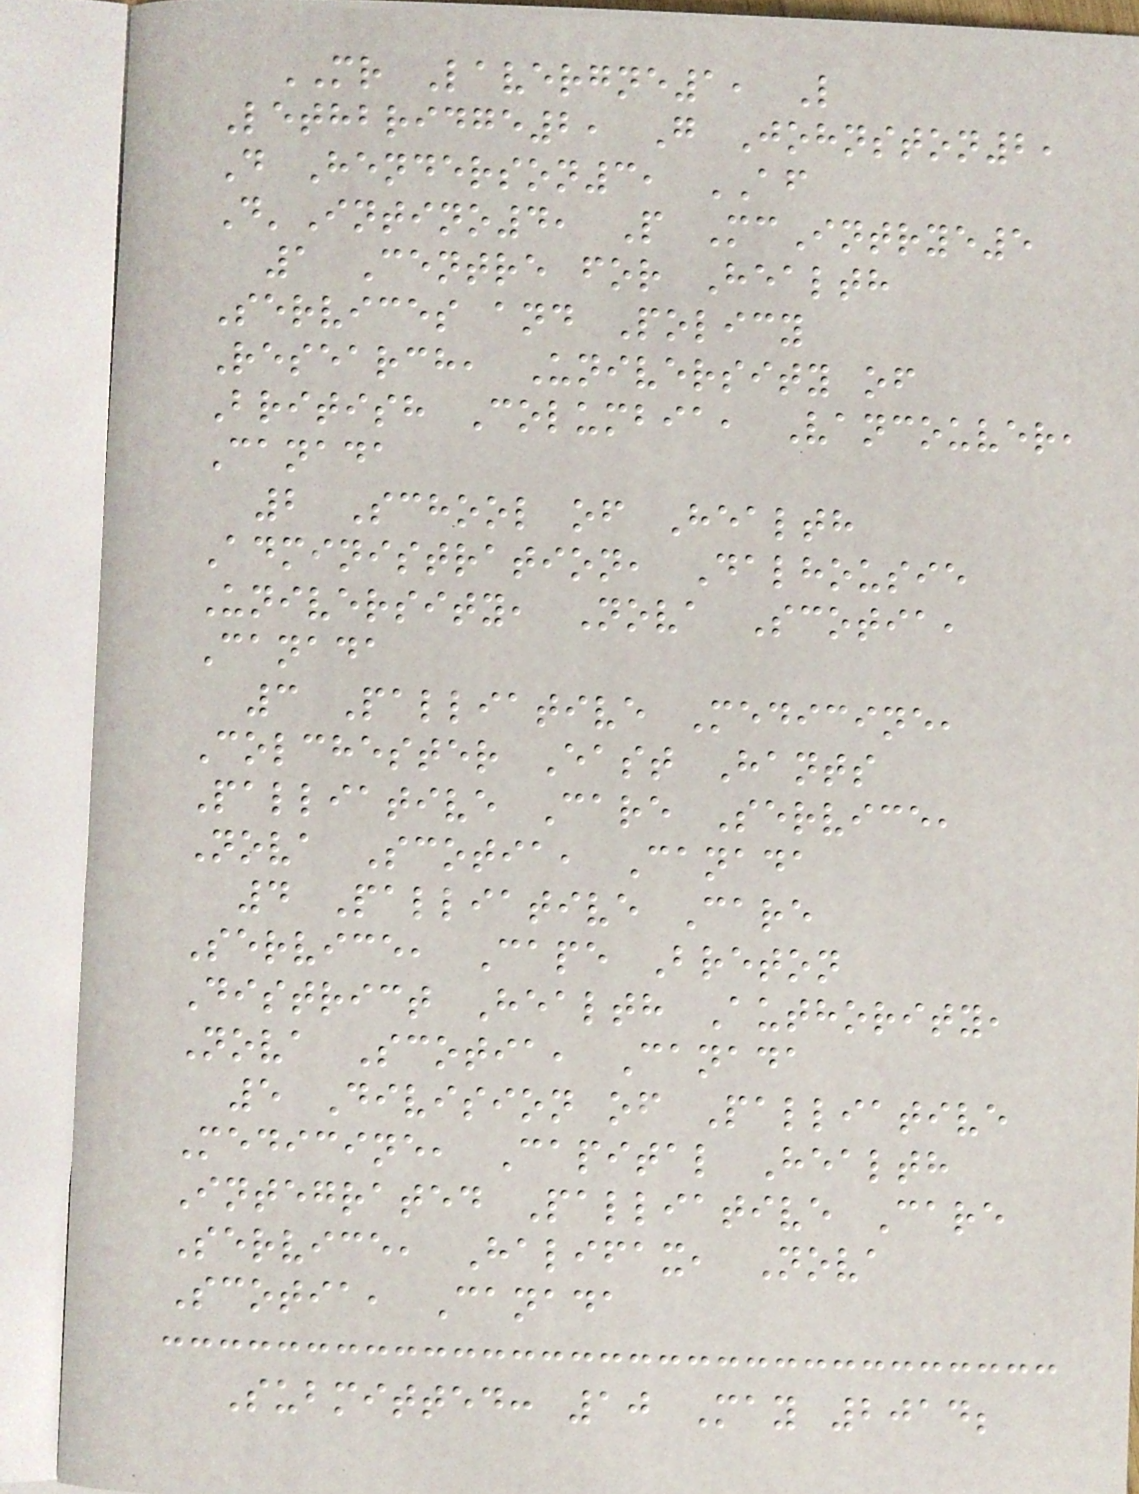MR Lavergne1, L
Lethbridge2, G Johnston2,
D Henderson3, AF
D'Intino4, P McIntrye5
1 Centre for Health
Services and Policy
Research, University of
British Columbia, Vancouver,
Canada
2 School of Health
Administration, Dalhousie
University, Nova Scotia,
Canada
3 Palliative Medicine,
Colchester East Hants
Palliative Care Service,
Nova Scotia, Canada
4 Palliative Care
Service, Cape Breton
District Health Authority,
Nova Scotia, Canada
5 Division of Palliative
Medicine, Capital Health
Integrated Palliative Care
Service, Halifax, Nova
Scotia, Canada
Submitted: 10 May 2014;
